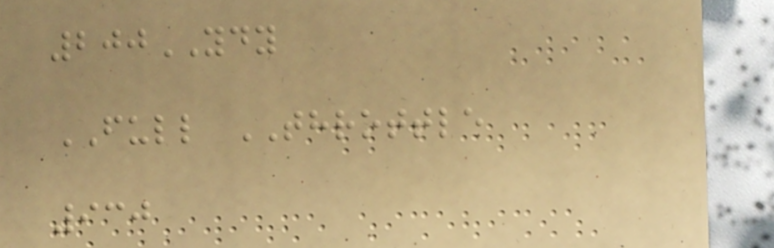200YDY
FULL THROTTLE
930
